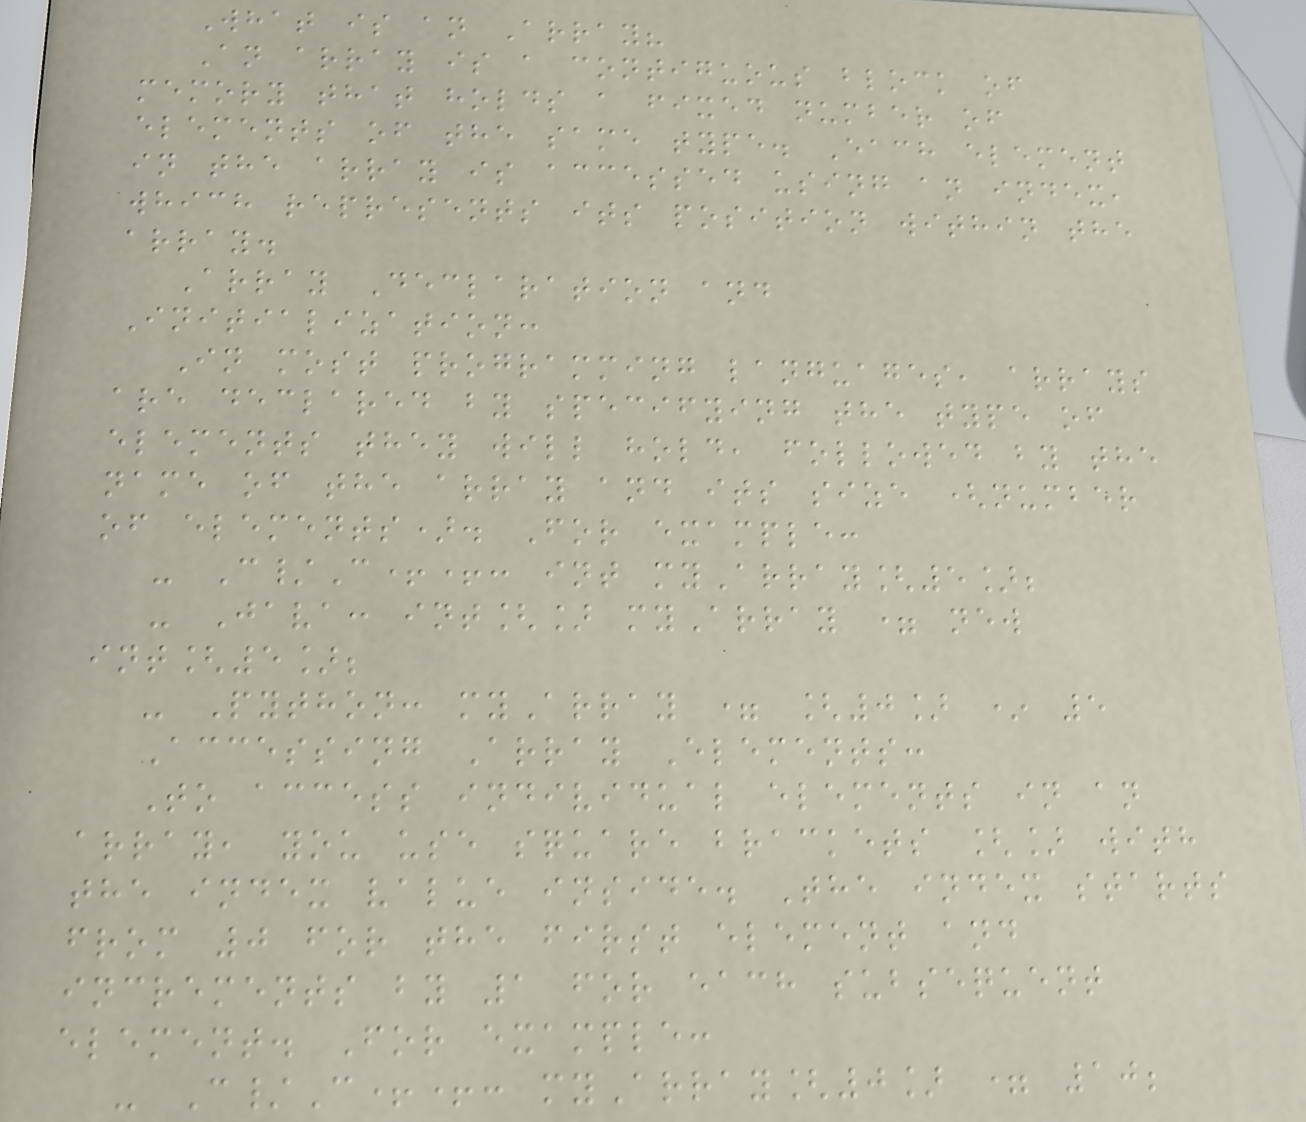What is an Array?
An array is a contiguous block of
memory that holds a fixed number of
elements of the same type. Each element
in the array is accessed using an index,
which represents its position within the
array.
Array Declaration and
Initialization:
In most programming languages, arrays
are declared by specifying the type of
elements they will hold, followed by the
name of the array and its size (number
of elements). For example:
- C/C++: int myArray[5];
- Java: int[] myArray = new
int[5];
- Python: myArray = [0] * 5
Accessing Array Elements:
To access individual elements in an
array, you use square brackets [] with
the index value inside. The index starts
from 0 for the first element and
increments by 1 for each subsequent
element. For example:
- C/C++: myArray[0] = 10;
